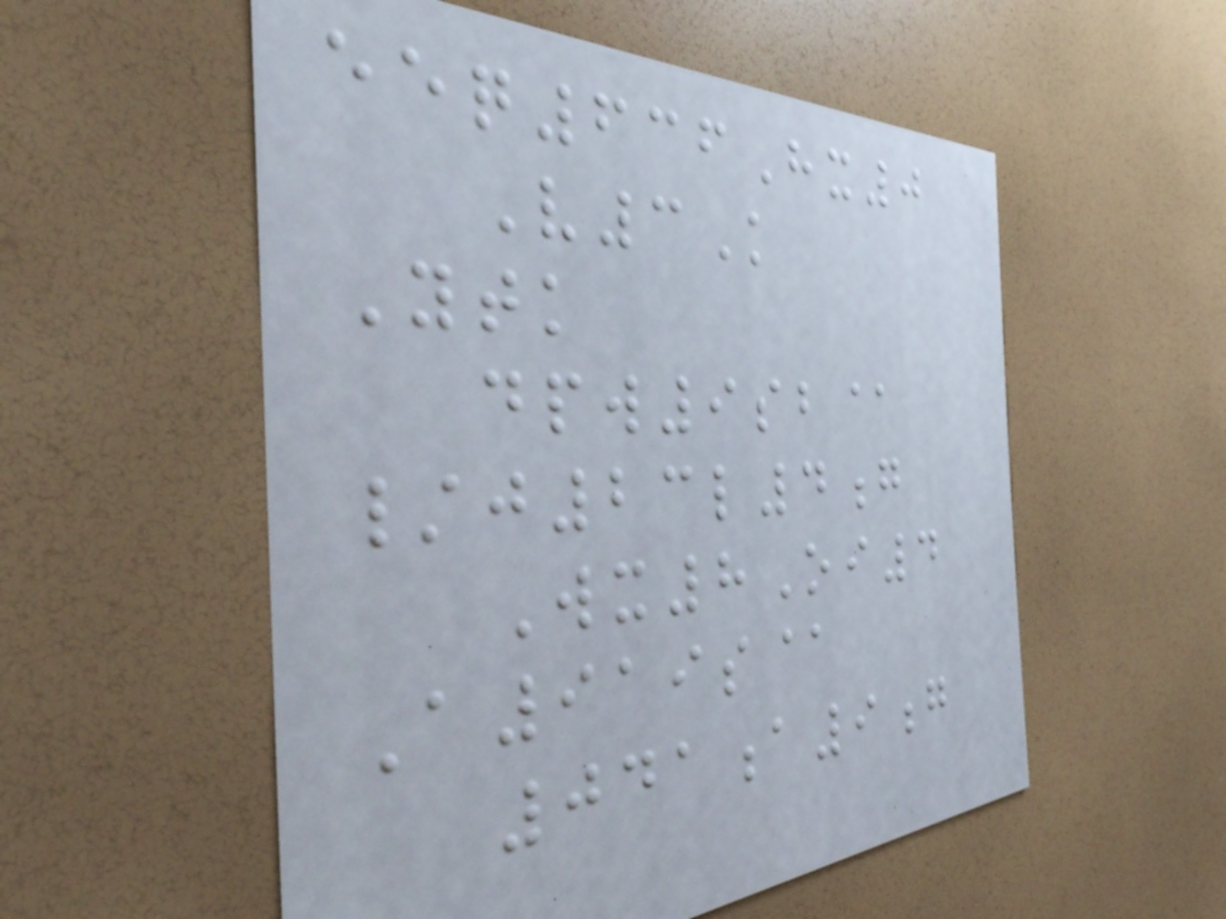eeq636Hx0
V3K
Ytk
dpw9sb@
/j23l4g
Wx8Oi4
A919s@
041a9g
